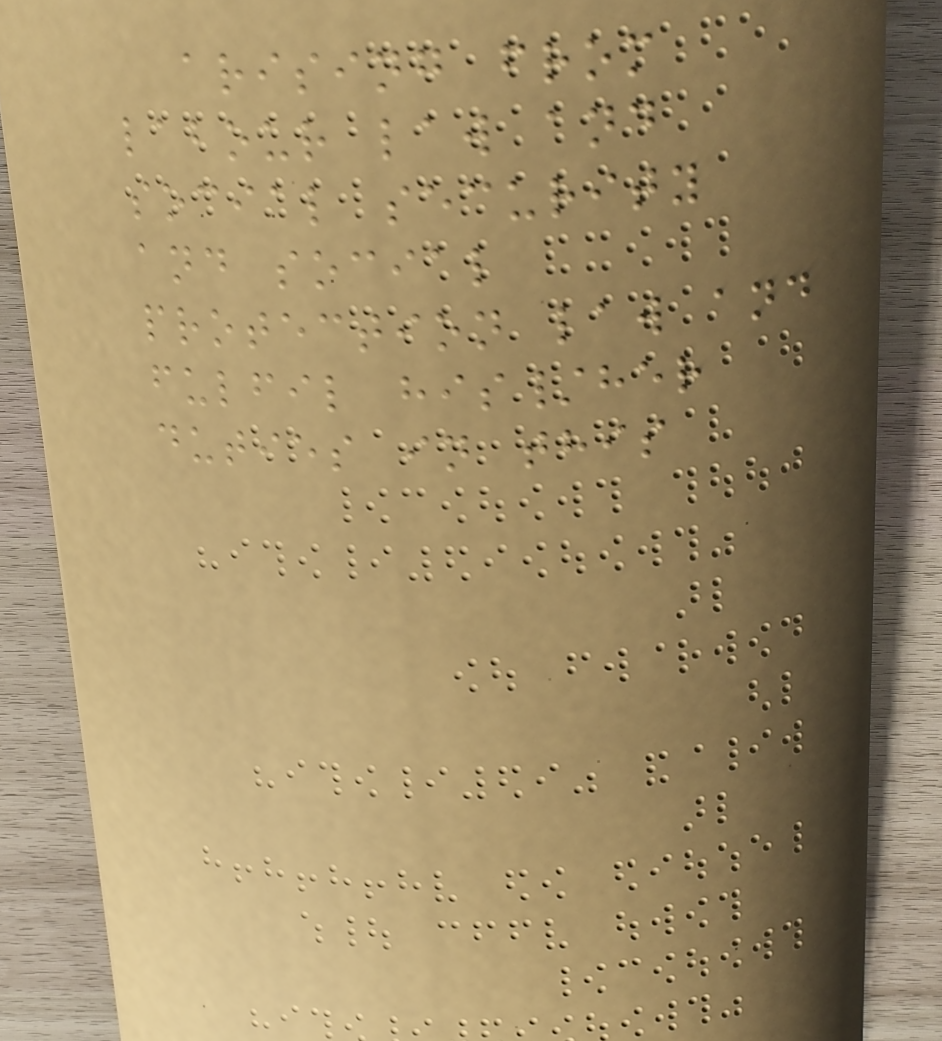arising from
labour law and
social security
and social
protection law and
fulfil his/her
duties in this
